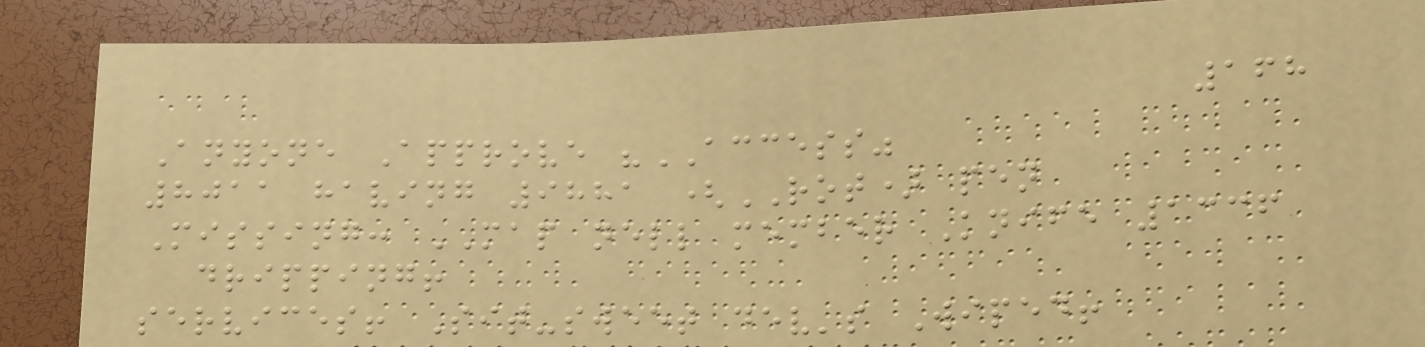168
Anyone Approve "ACCESS"
8011 having 9881 (ROT) pen
Missing: MAP nell member Knife 1336
dripping!
services! Sit-sweet dev's Wiped!
